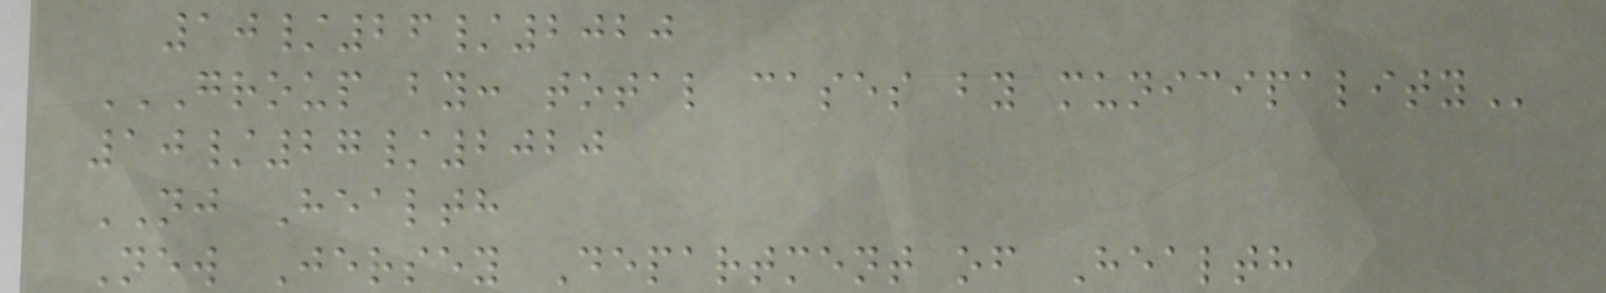10/26/2020
GROUP BY: TOTAL CASES BY MUNICIPALITY
10/27/2020
NJ Health
New Jersey Department of Health
